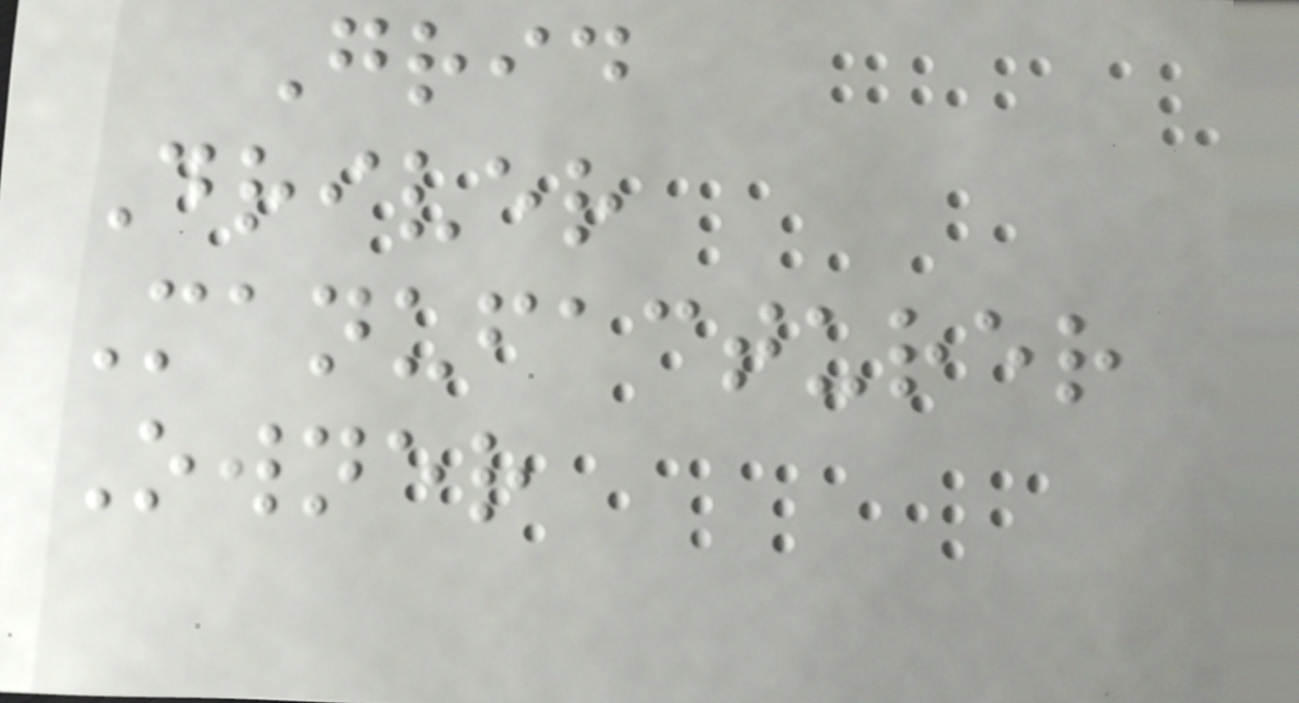Grid
Driver
Manufacturer
Owner
